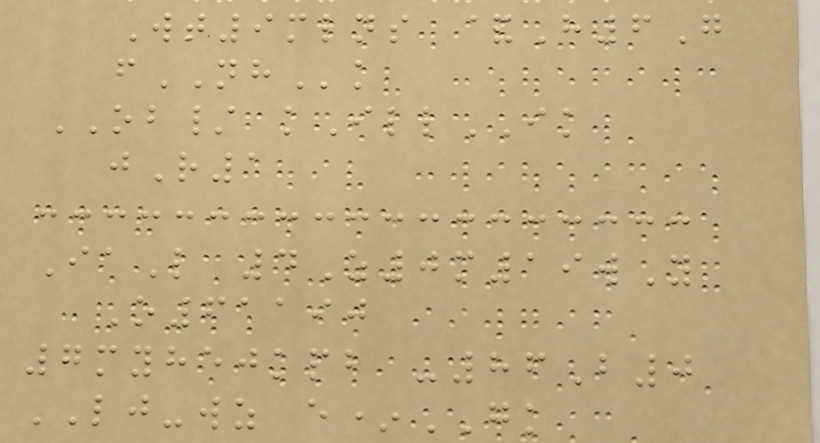Wt9mlns &H6G
fNHk
OB/ kIllIK
jR1
IaL 4Z0m19wY
O61190
7myhejkpb -86B0
LJ-wz e*GK
